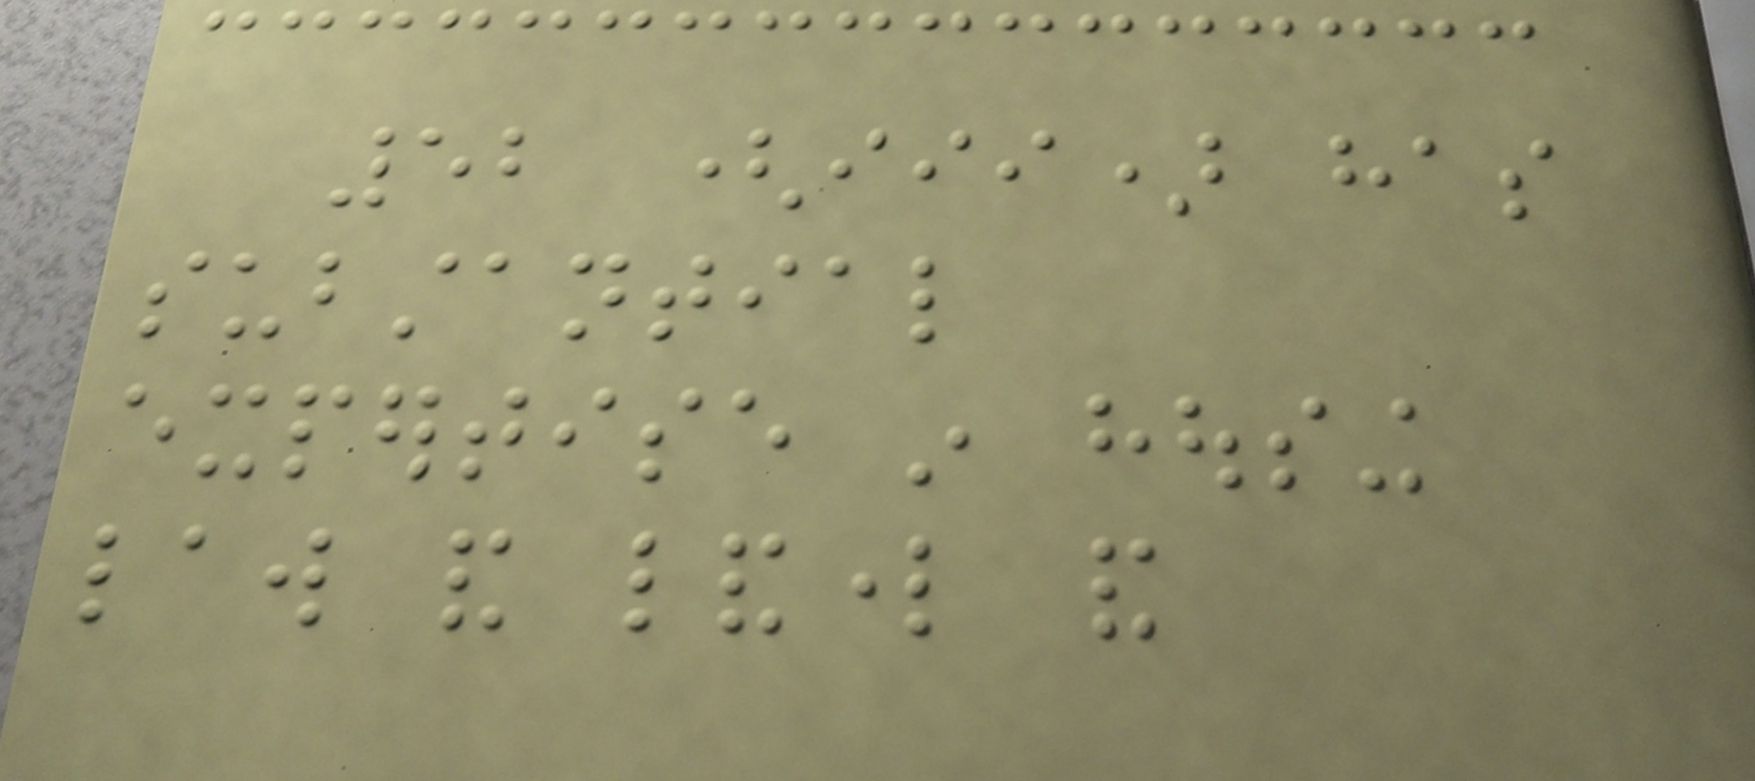52 (iii) has
substantial
expertise in housing
law and landlord and
